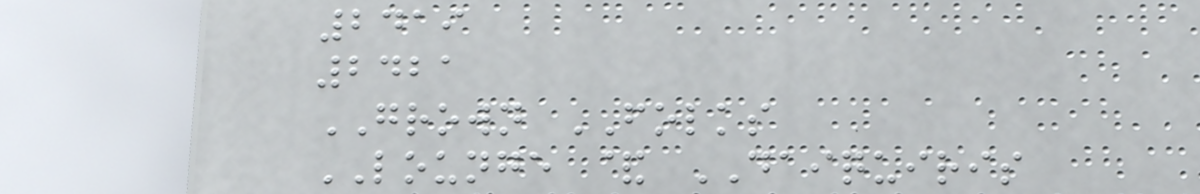2419
2421
GROWN FOLKS
LOUNGE & DAIQUIRIS
